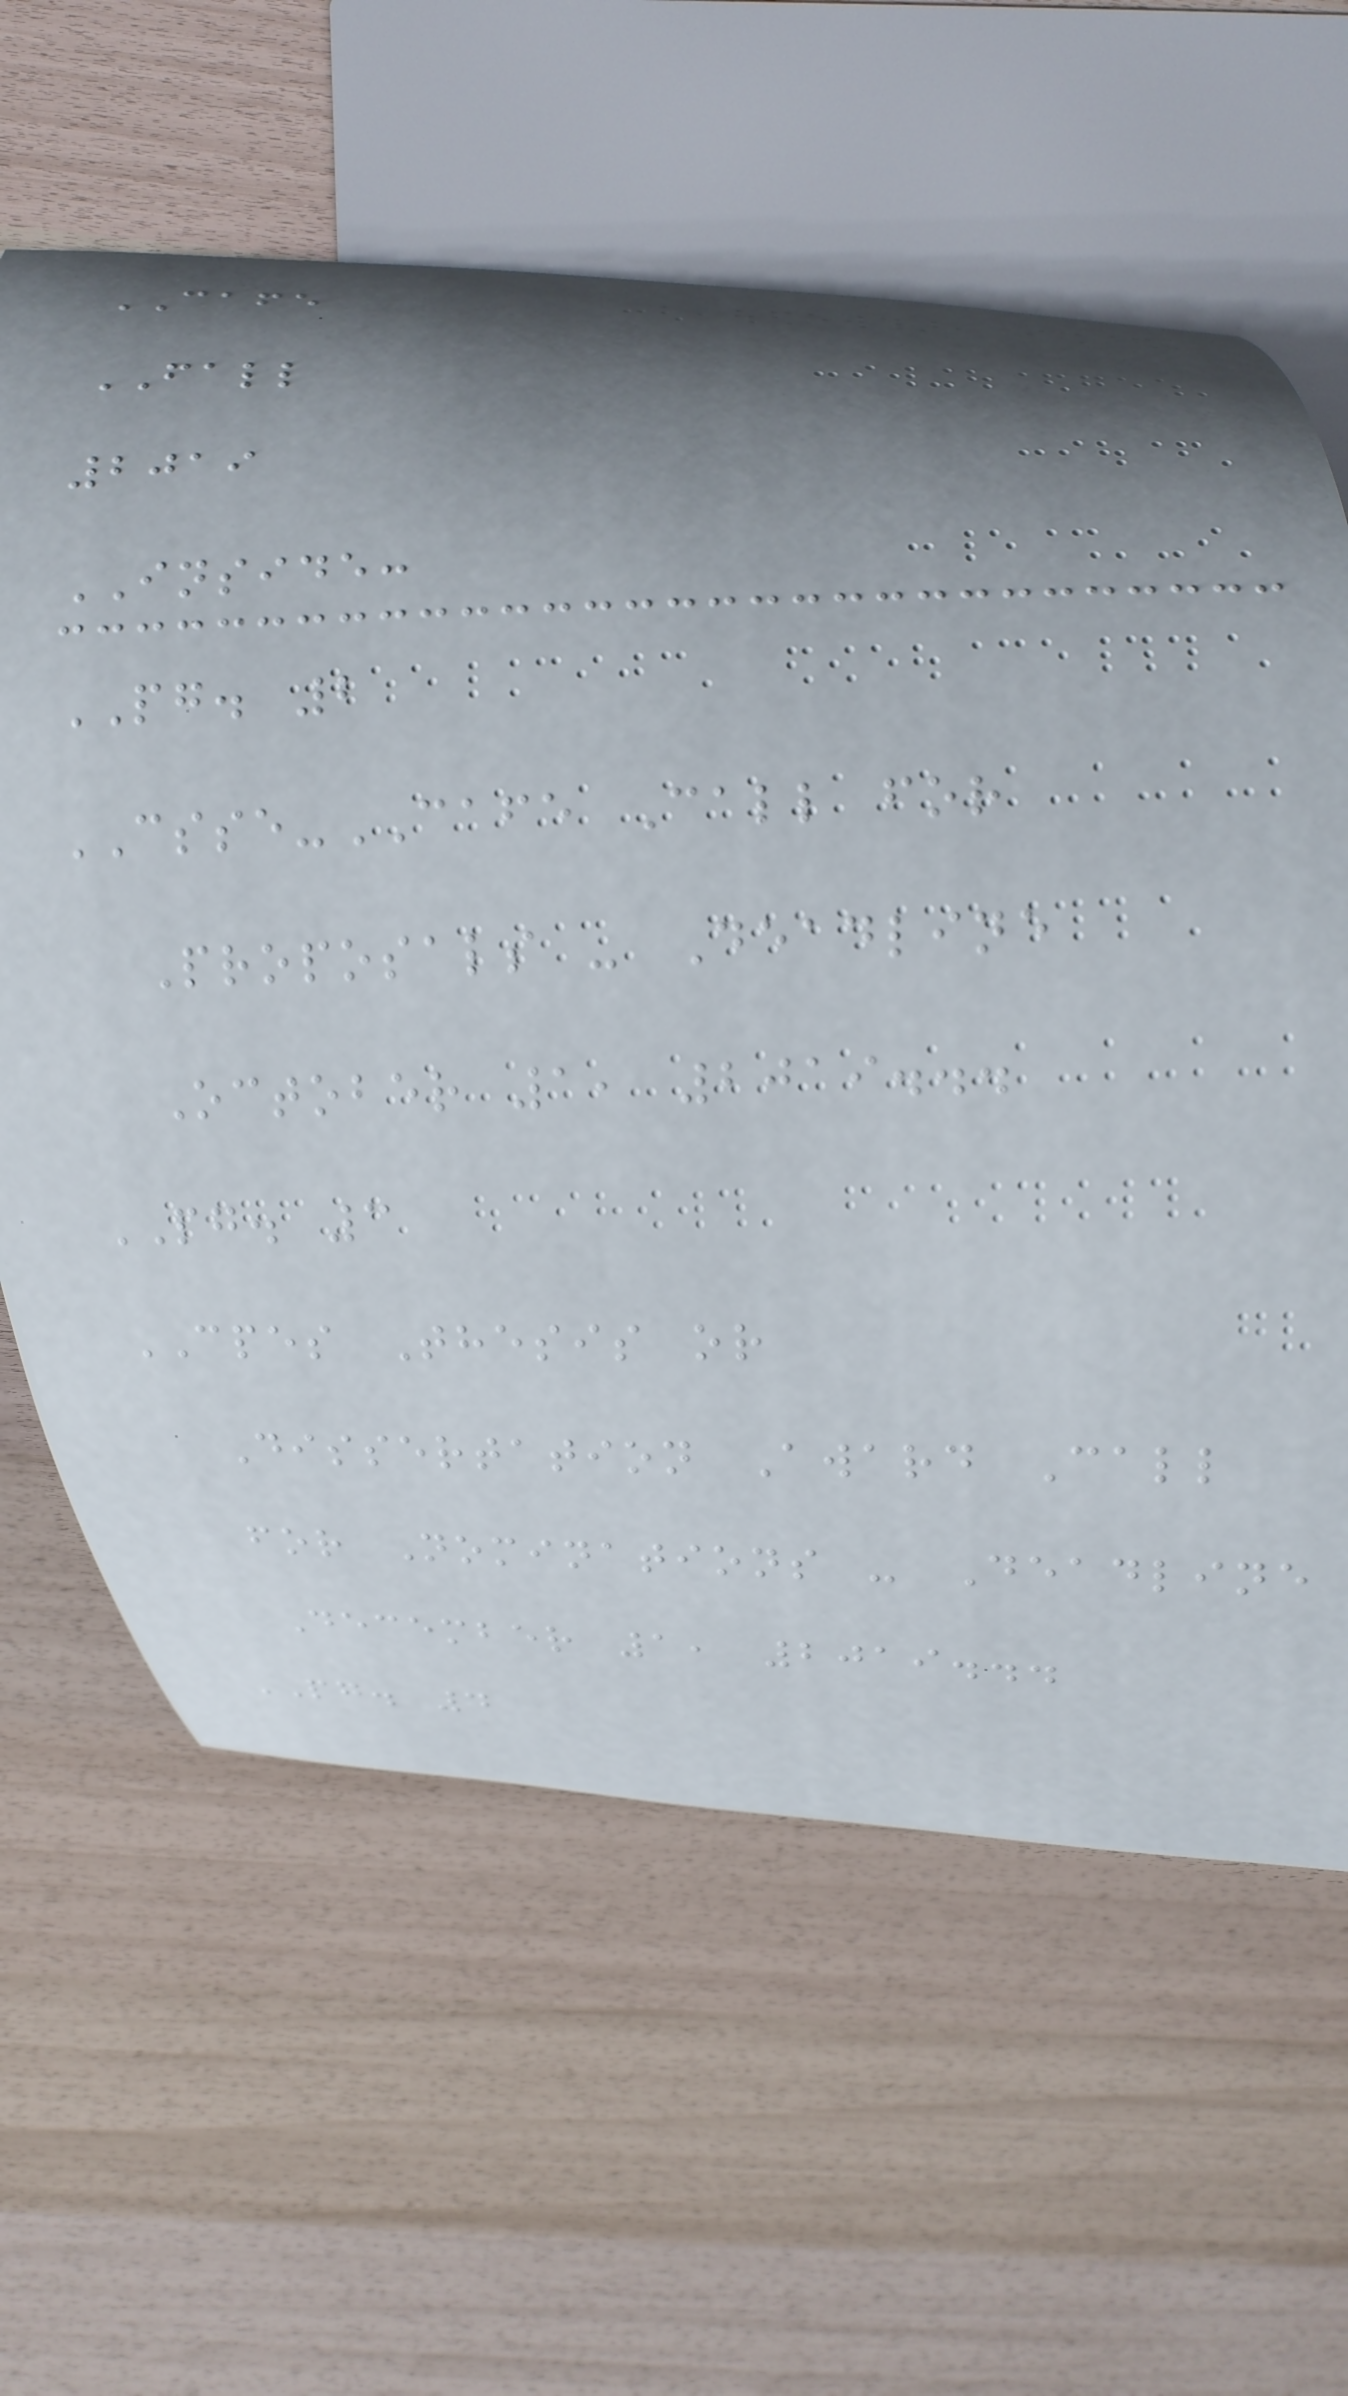CAFE
FALL
2019
INSIDE:
PG. 2
CSSE-CAFE Call for
Proposals - Deadline
October 1, 2019...
PG. 3
CPES Thesis or
Dissertation Award Call
for Nominations - Deadline
December 1, 2019...
PG. 4
